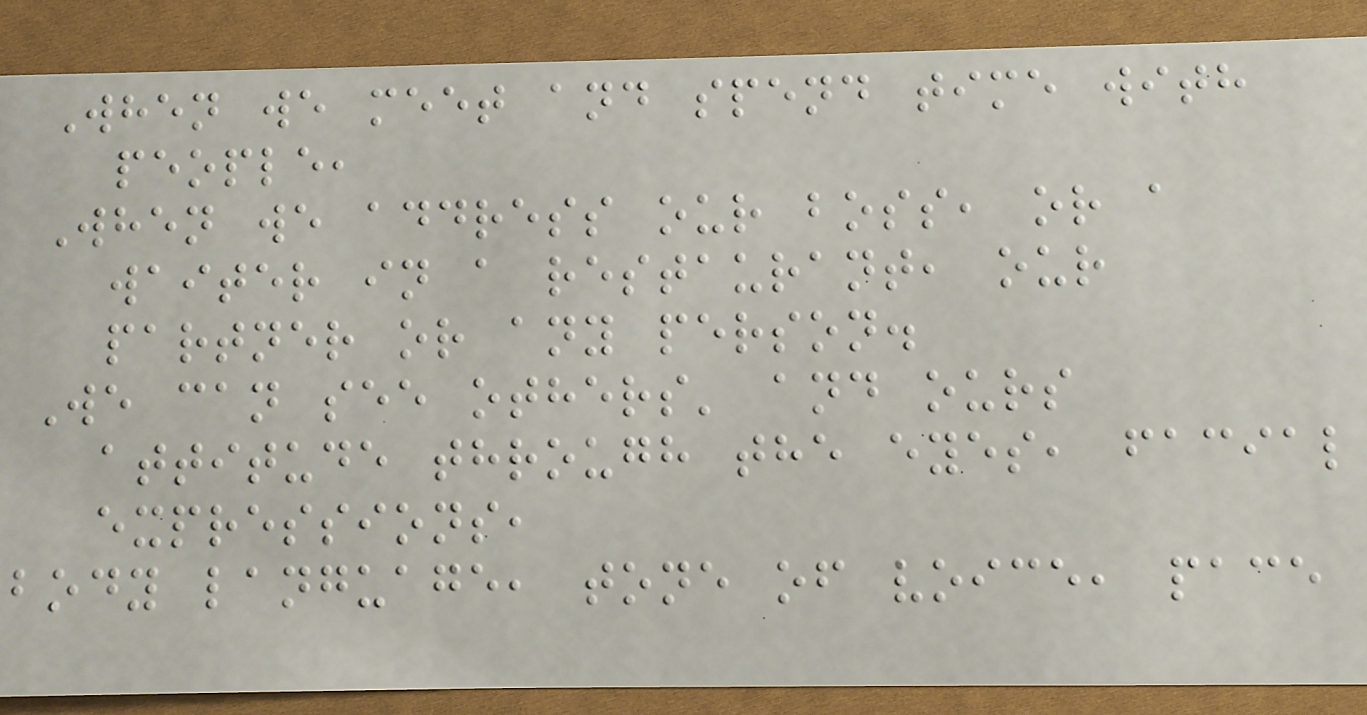When we meet and spend time with
people,
When we address our boss, or a
waiter in a restaurant, our
partner or any person.
We can see others' and ours
attitude through the eyes, facial
expressions,
body language, tone of voice, pace
